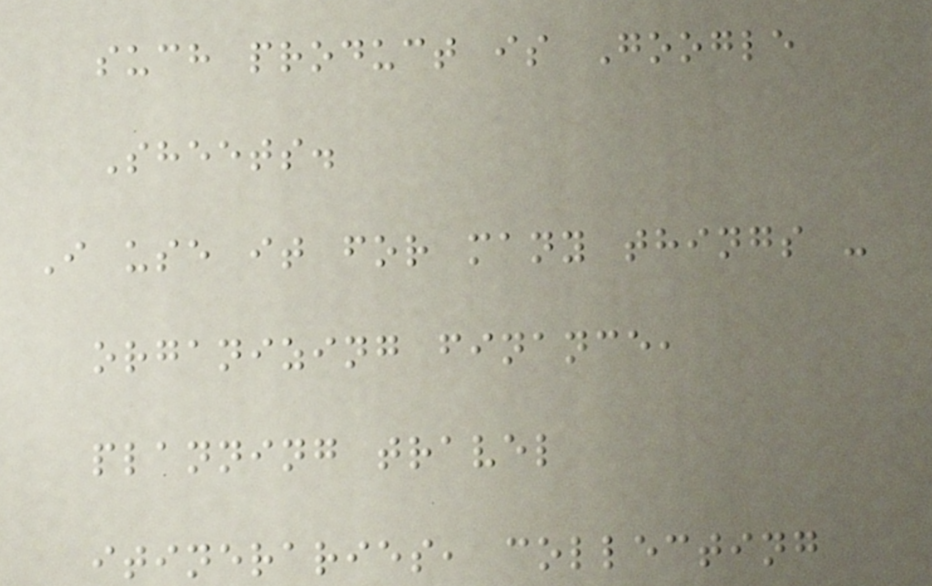such product is Google
Sheets.
I use it for many things -
organizing finance,
planning travel
itineraries, collecting
